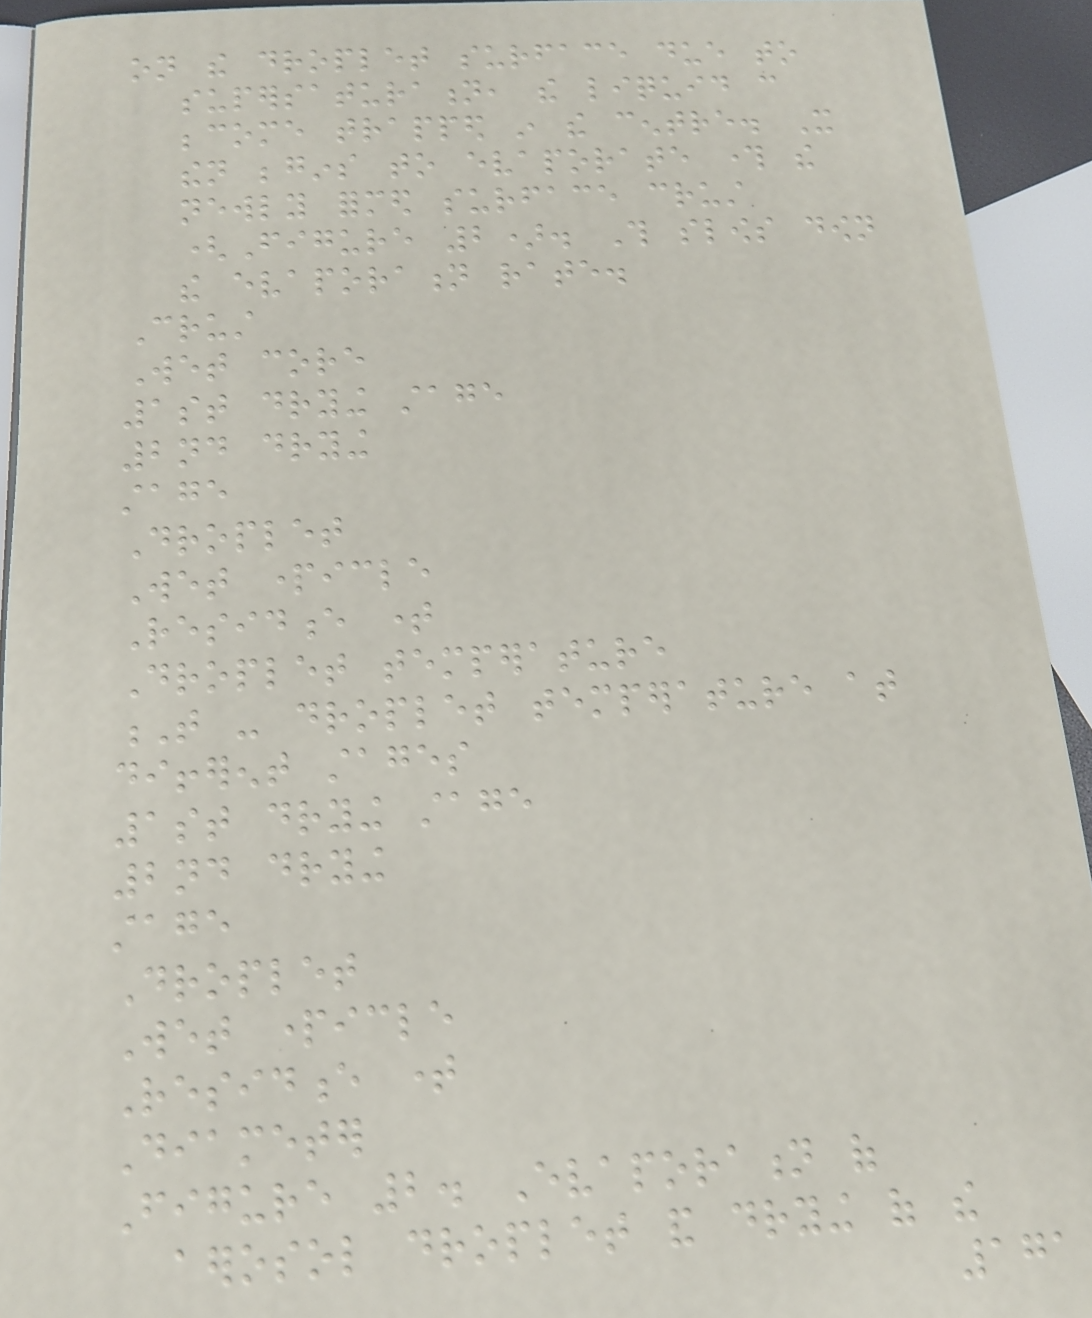on the droplet surface due to
supersaturation, the liquid can
become trapped in the centre. It
then begins to evaporate through the
newly formed surface crust
(Figure 2). This slows down
the evaporation rate.
Crust
Wet core
1st drying stage
2nd drying
stage
Droplet
Wet particle
Residence time
Droplet temperature
T - droplet temperature at
different stages
1st drying stage
2nd drying
stage
Droplet
Wet particle
Residence time
Diameter
Figure 2. Evaporation of
aerosol droplet and drying of the
171
